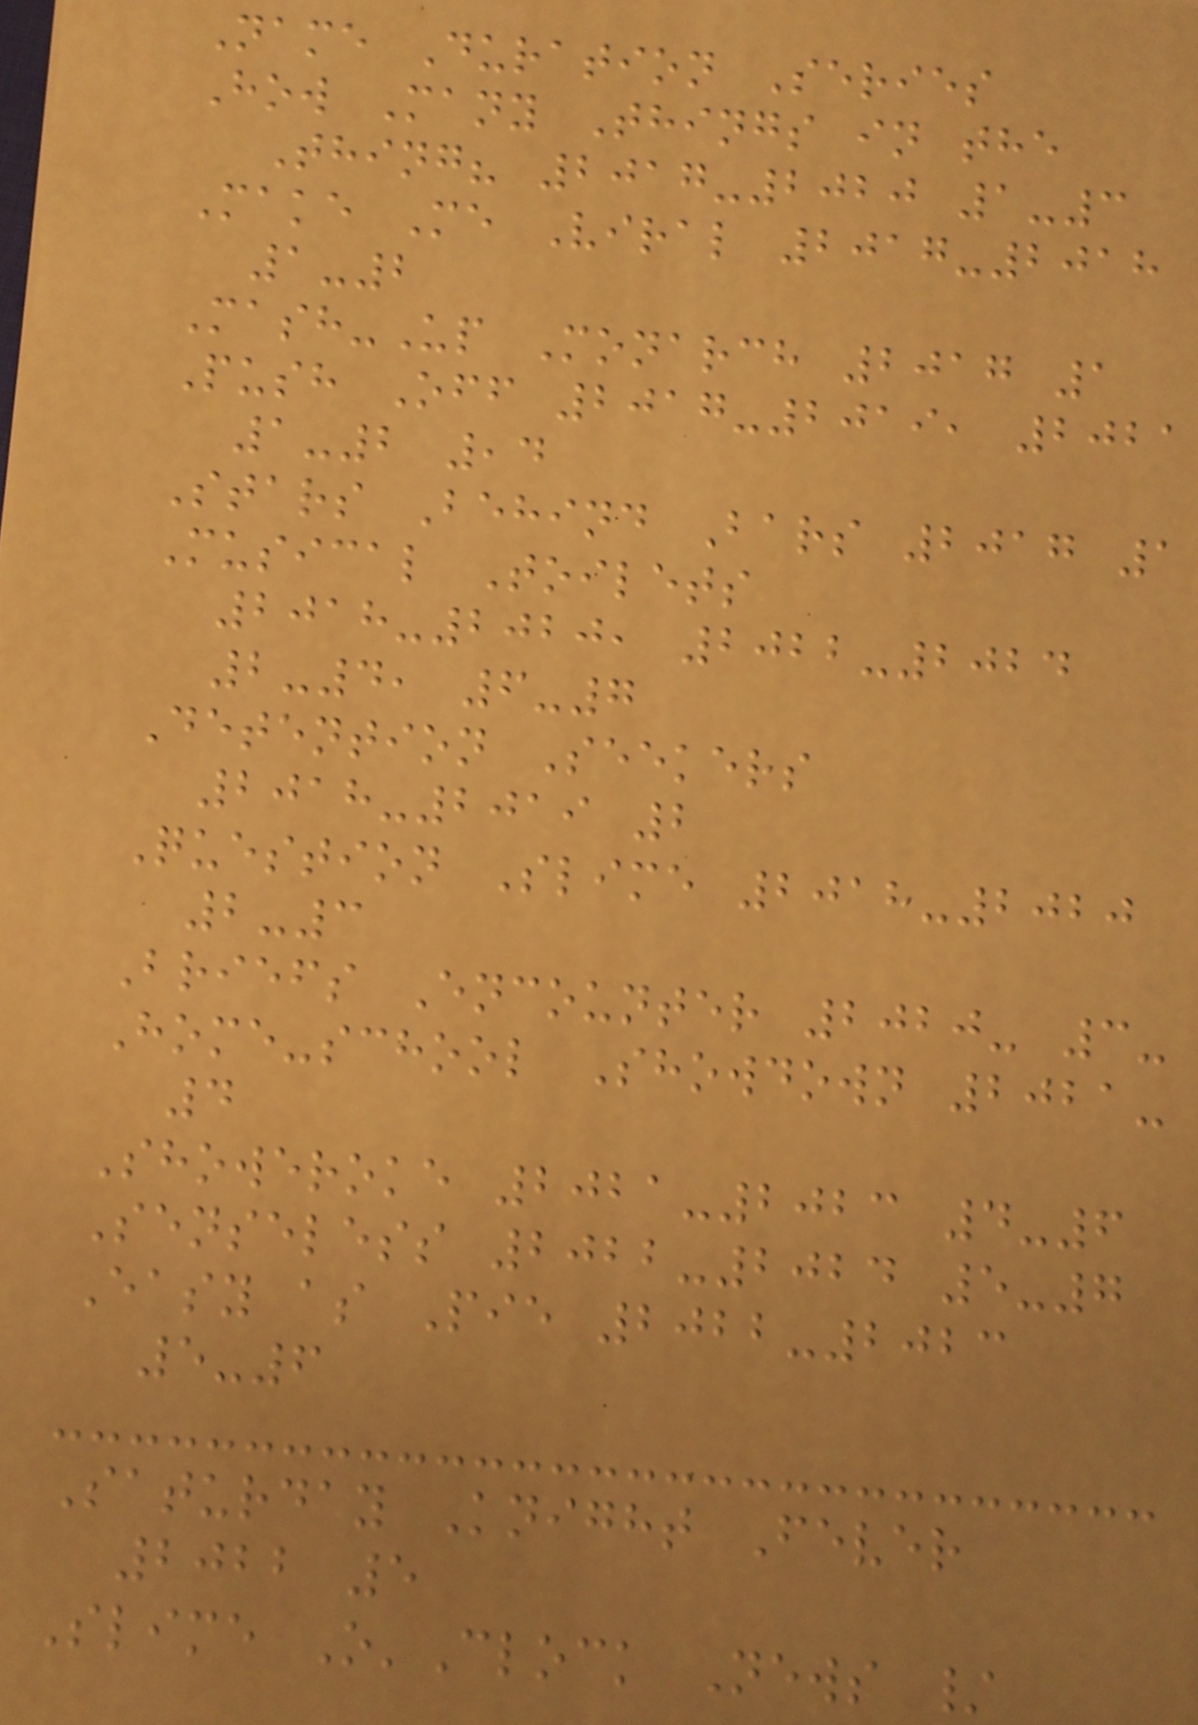Name Duration Series
How Many Things in the
Thing? 2017-2020 1-3
Make Me Viral 2017-2018
1-2
Mash-Up Monarch 2017 1
Push Off 2017-2019, 2021
1-2 ,4
Stars Behind Bars 2017 1
Musical Toilets
2018-2020, 2022-2024
2-4, 6-7
Detention Seekers
2018-2019 2
Question Slime 2018-2020
2-3
Briefs Encounter 2020- 3-
Home-school Showdown 2021-
4
Showeroke 2021-2023 4-6
Senseless 2022-2024 5-7
Easy as Pie 2022-2023
5-6
Saturday Knight Fever
2022 5
Slime O'Clock News /
